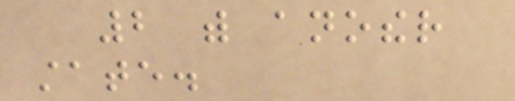2 with another
state.
